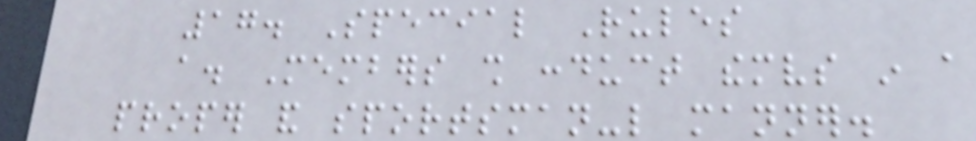17. Special Rules
a. Members shall conduct themselves in a
proper and sportsman-like manner.
